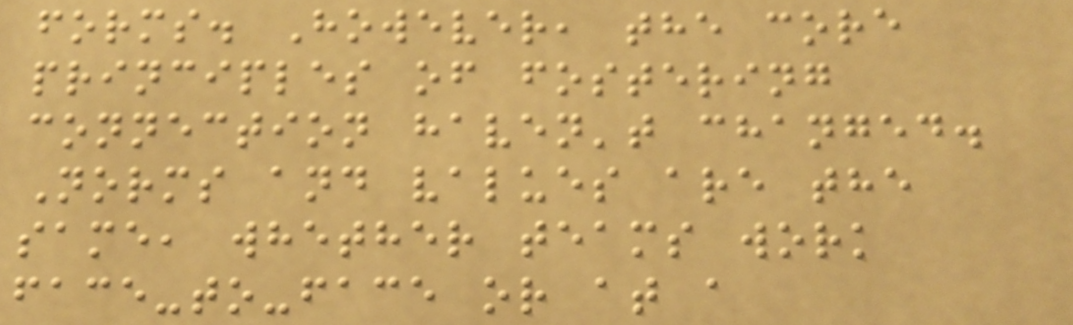forms. However, the core
principles of fostering
connection haven't changed.
Norms and values are the
same, whether teams work
face-to-face or at a
